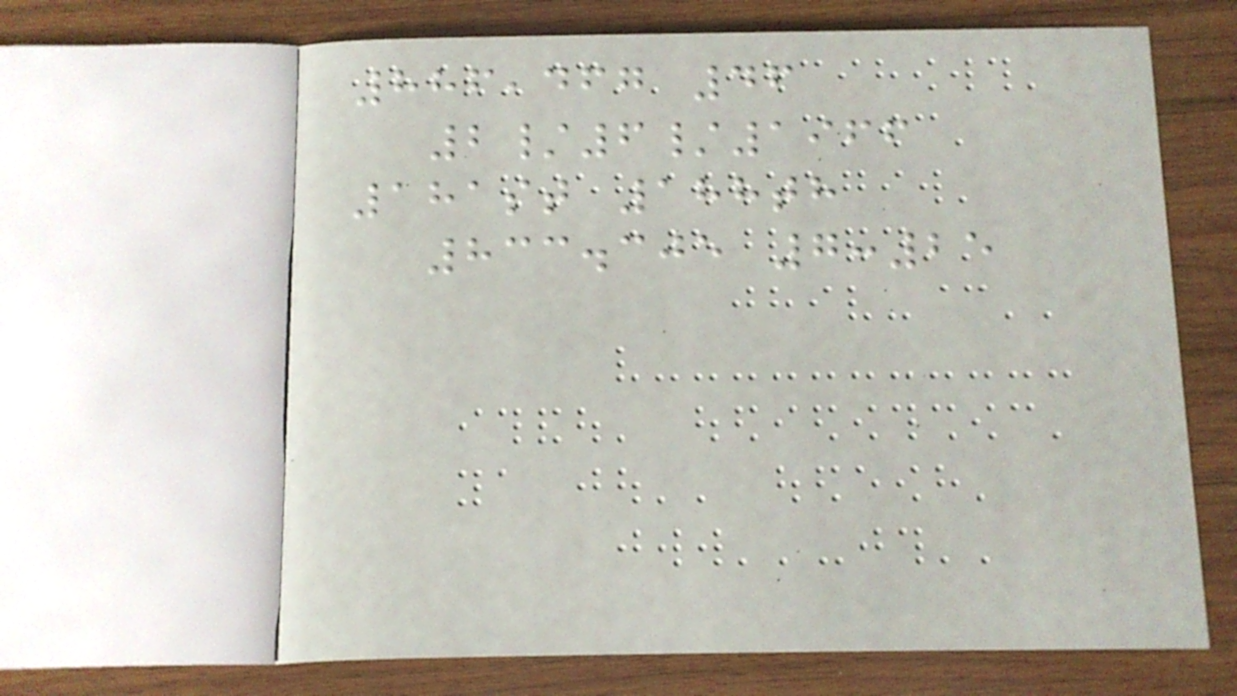886,467 46
2/6/1966
181st 188th
833.305 7:25
